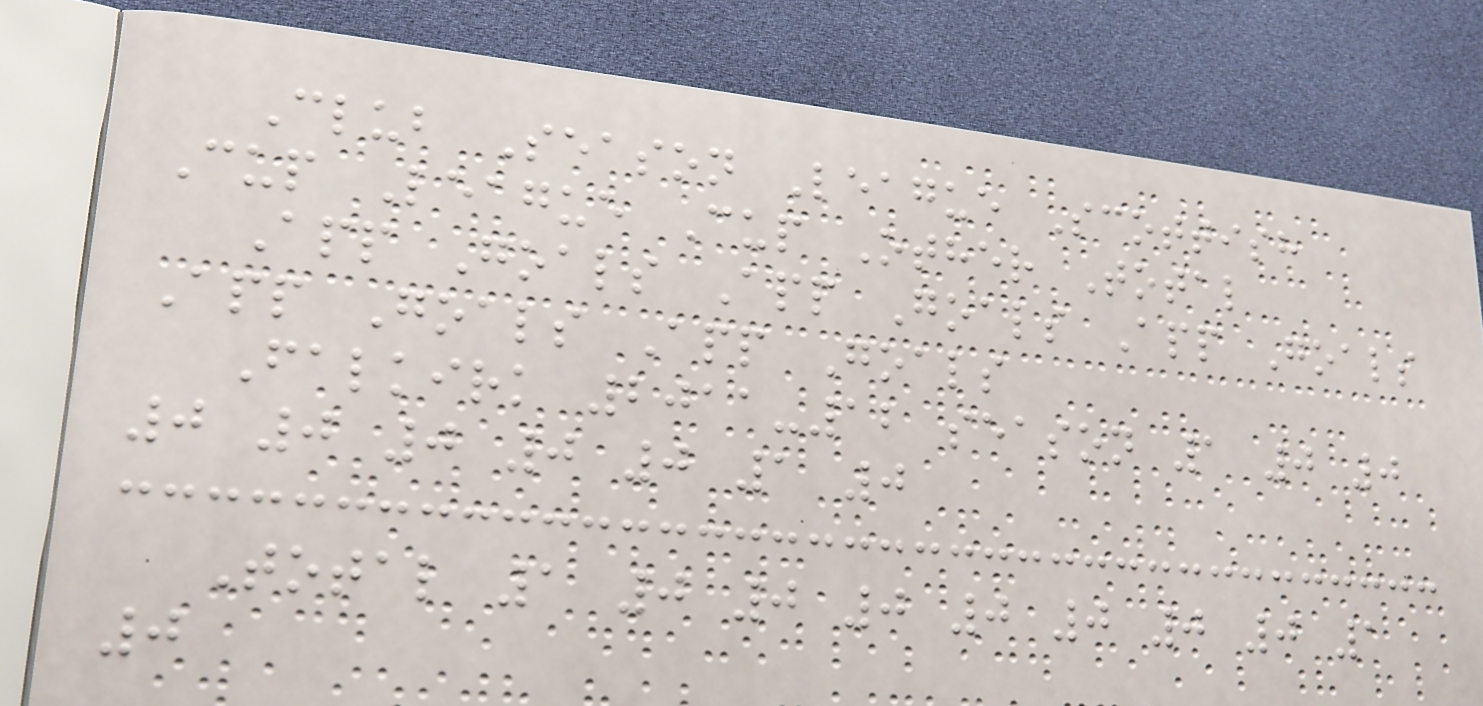Club Season League Scottish
Cup League Cup Other Total
App Goals App Goals App Goals
App Goals App Goals
Falkirk 2011-12 season 1 0 0
0 0 0 0 0 1 0
Total 1 0 0 0 0 0 0 0 1
0
